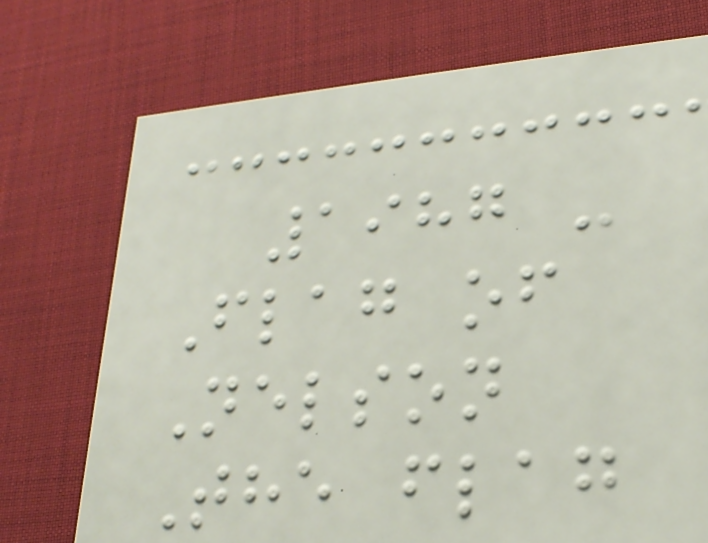1987 -
Flag of
Nelson
The flag
